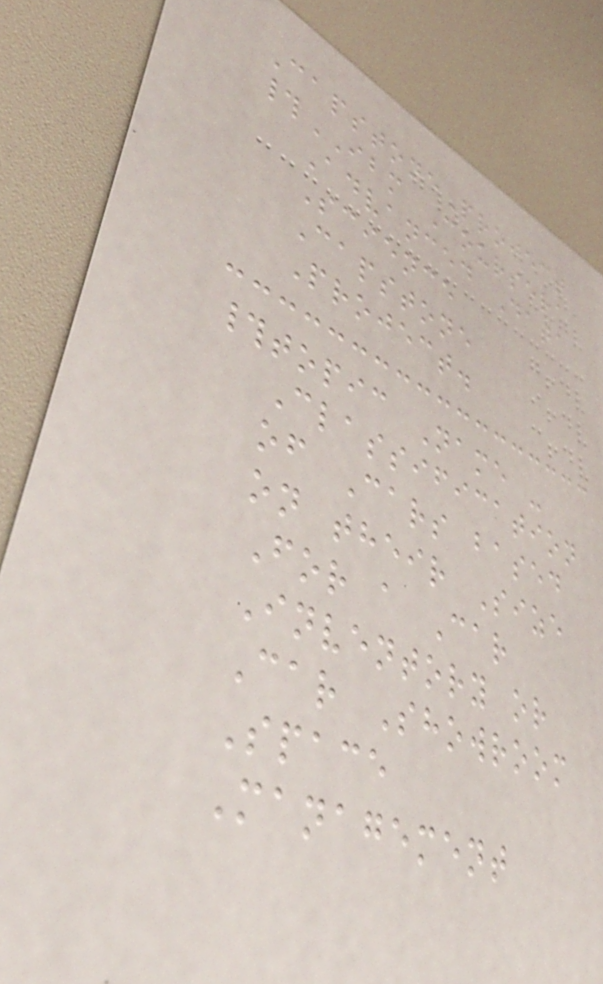CapstoneProject
#IBM Coursera
Advanced Data
Science
Capstone
Project.
#topic Name -
Classification
of Cars based
on their Size
For a Car
Inventory or
Car Showroom
Space
Management
